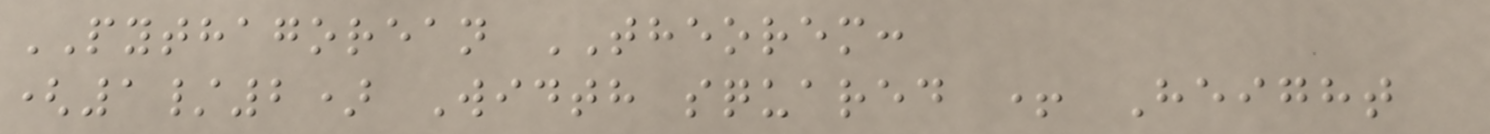PYTHAGOREAN THEOREM:
(1/2) Width squared + Height
